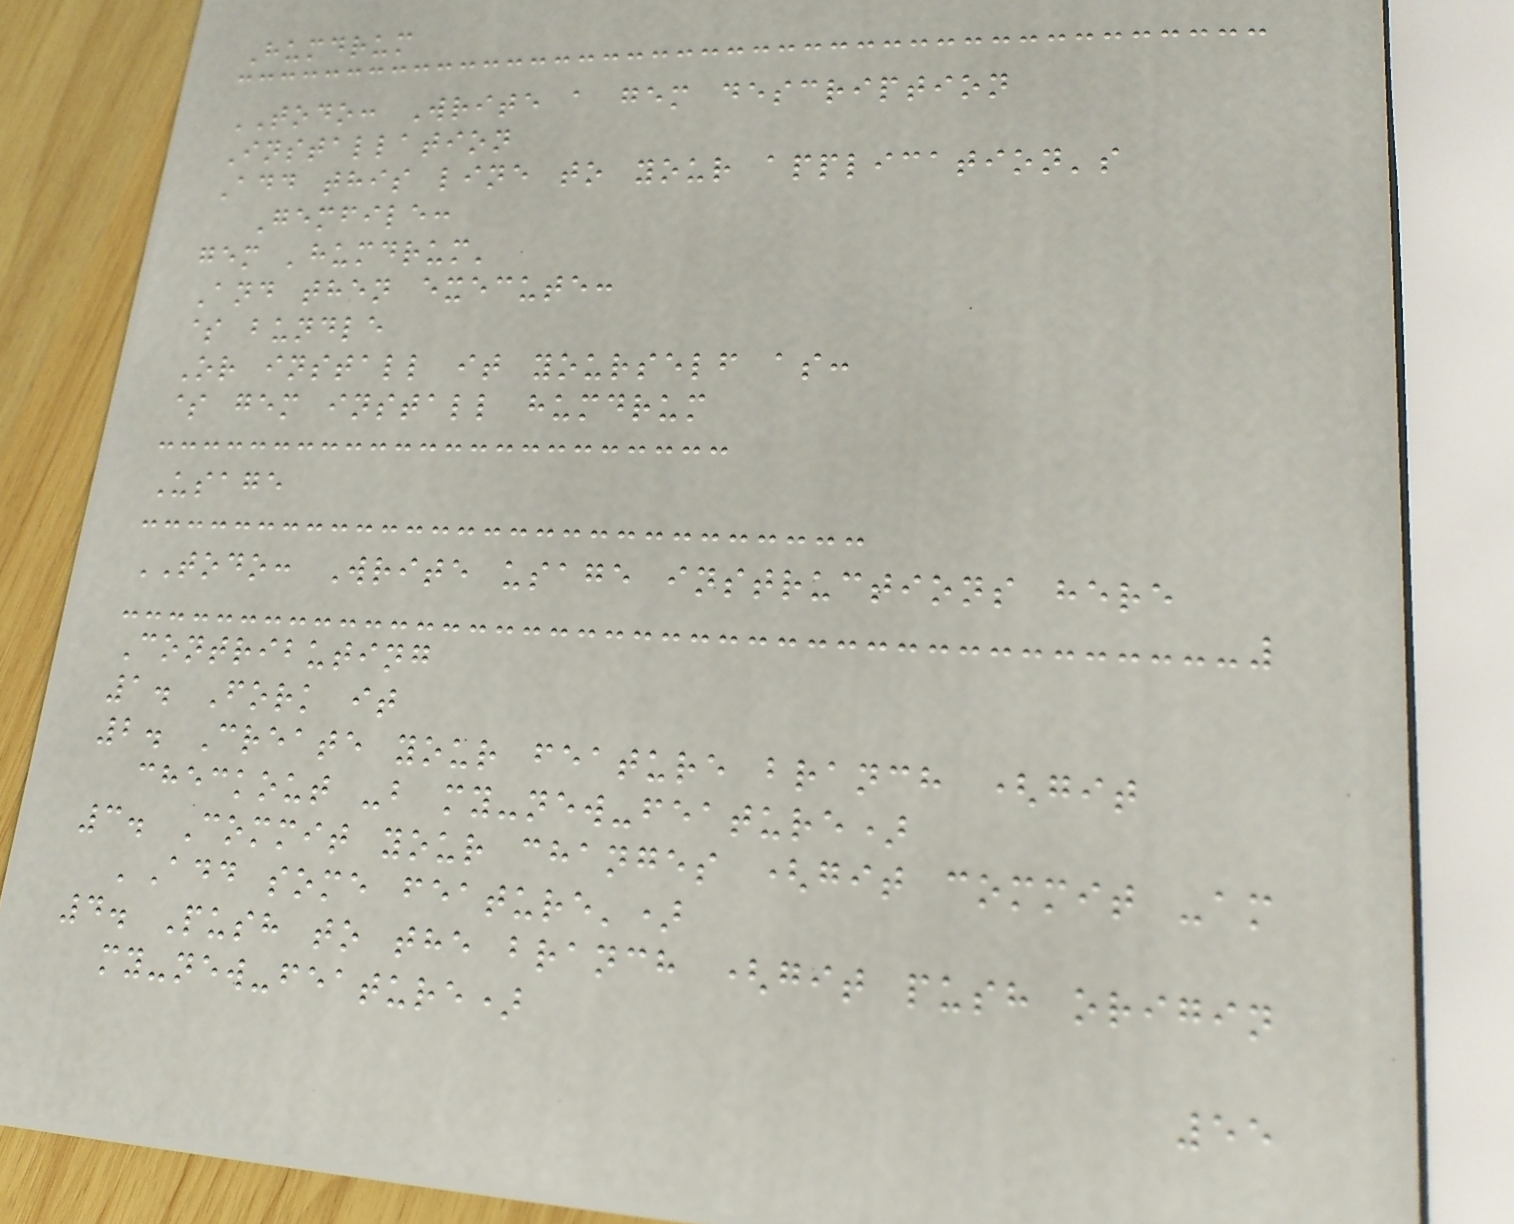Humdrum
TODO: Write a gem description
Installation
Add this line to your application's
Gemfile:
gem 'humdrum'
And then execute:
$ bundle
Or install it yourself as:
$ gem install humdrum
Usage
TODO: Write usage instructions here
Contributing
1. Fork it
2. Create your feature branch (git
checkout -b my-new-feature)
3. Commit your changes (git commit -am
'Add some feature')
4. Push to the branch (git push origin
my-new-feature)
55
